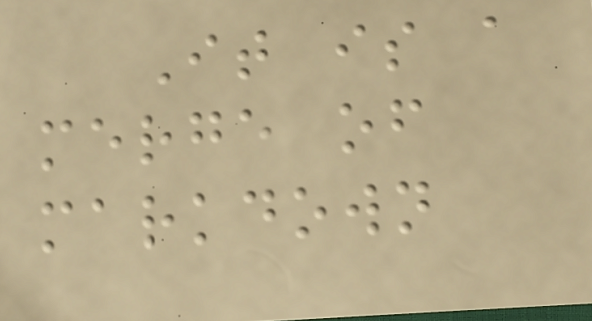It is a
merge of
markdown
